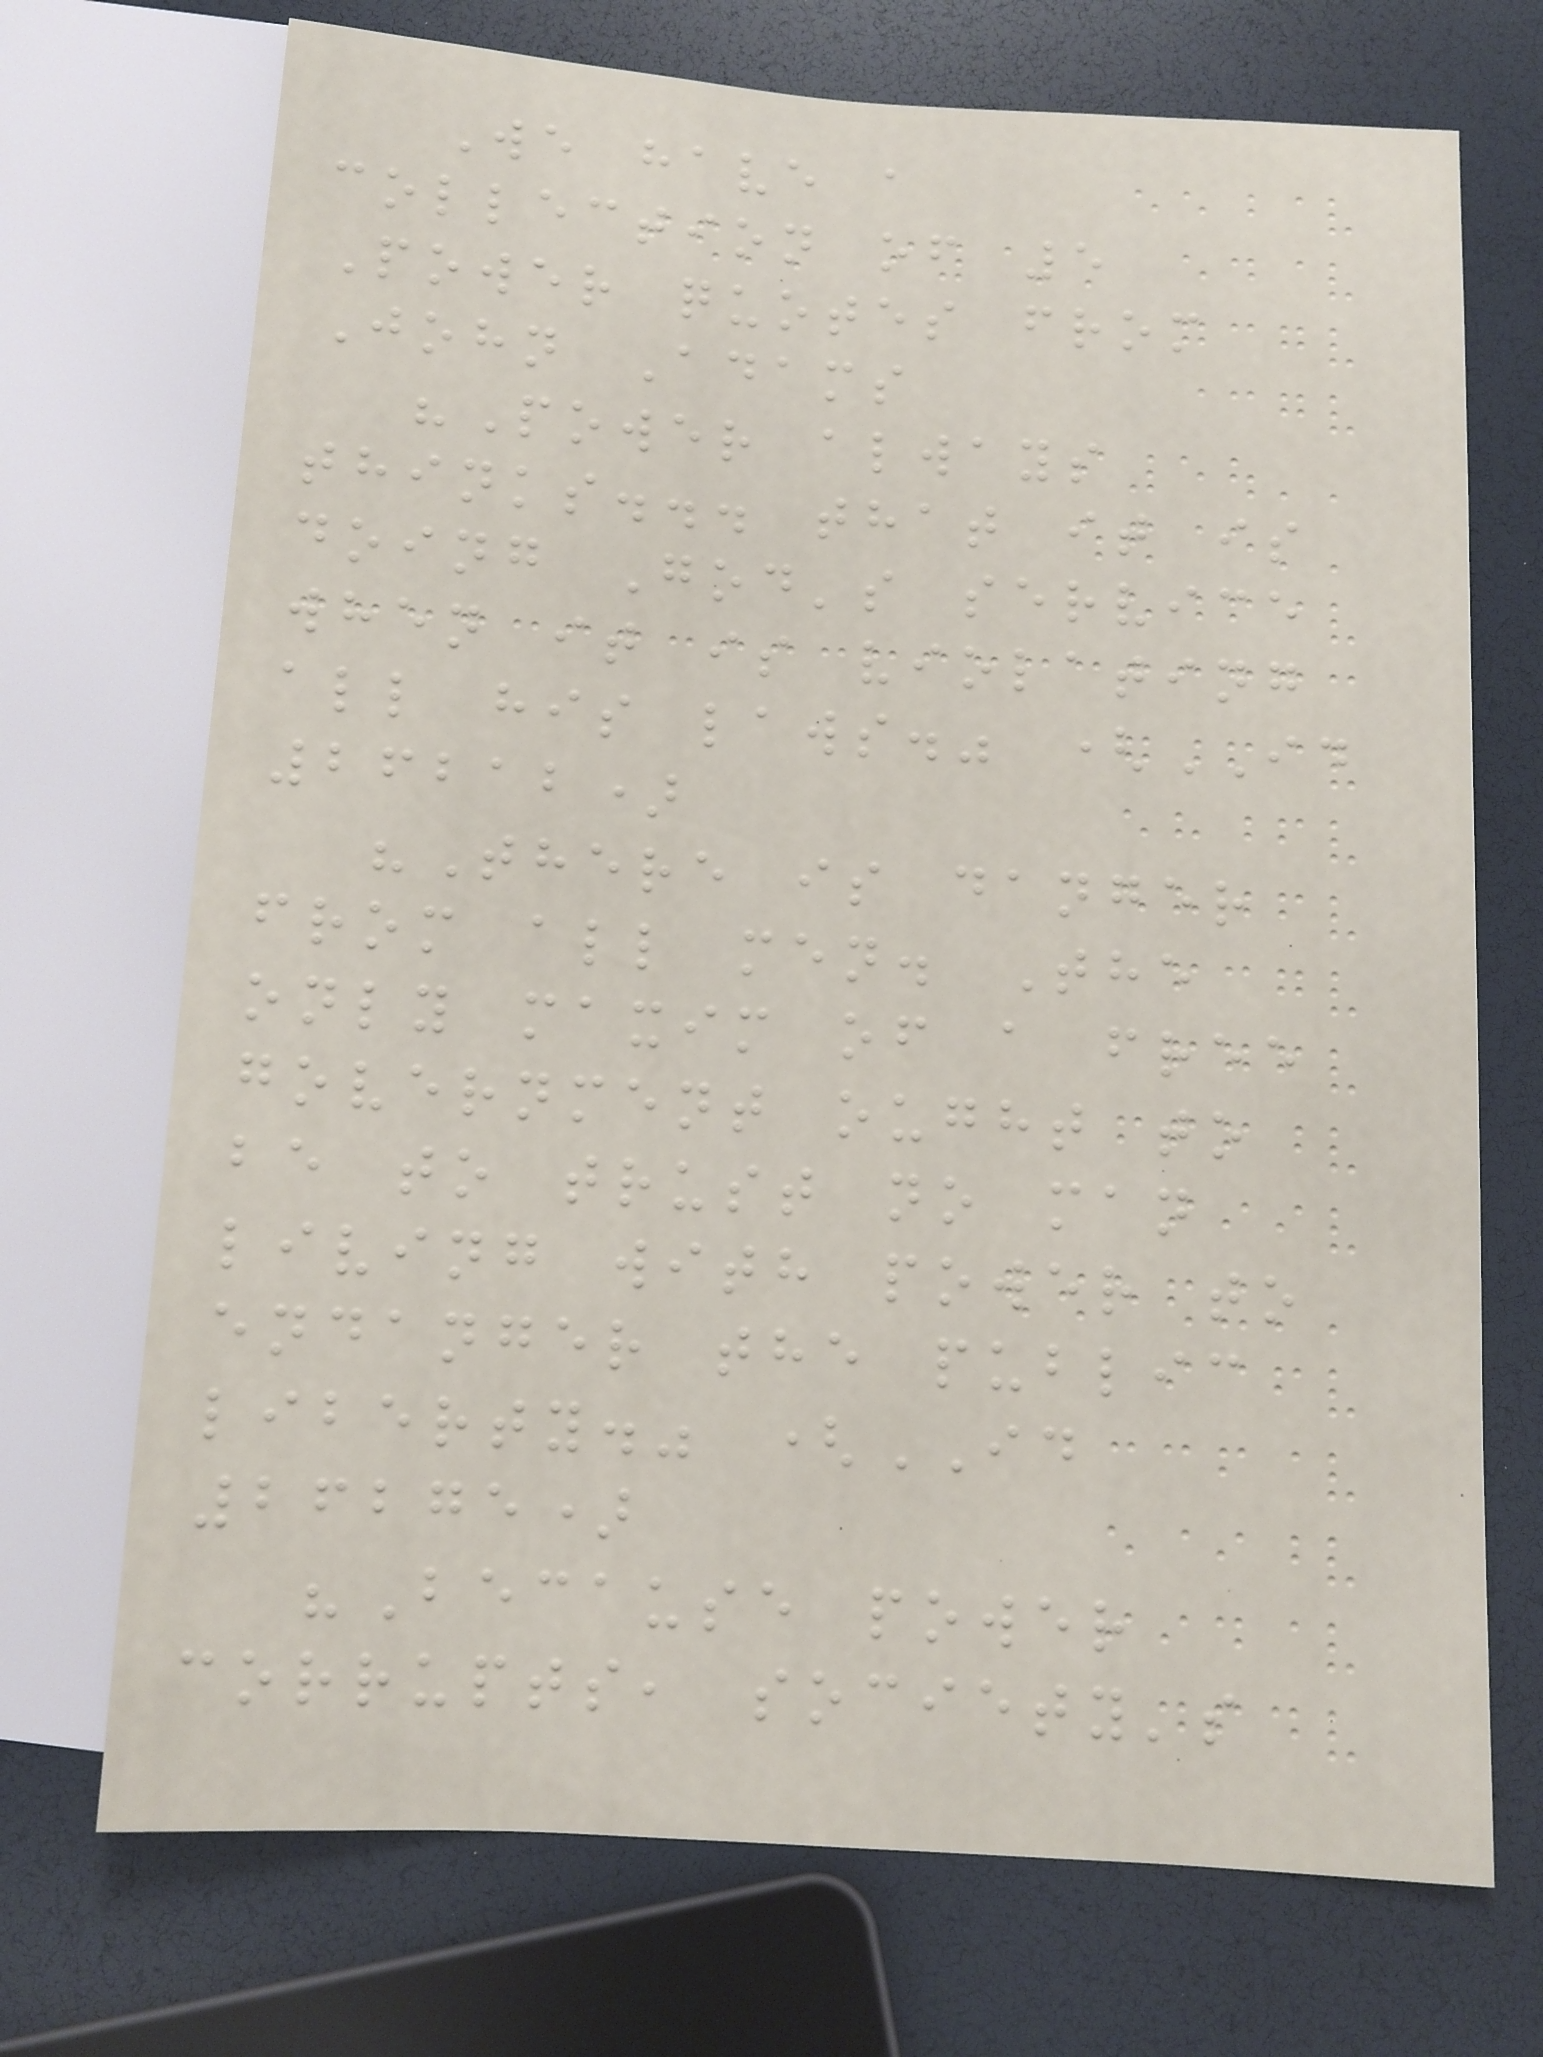We have a
collection of 5
Power quotes from
John Adams
"Power always
thinks... that it is
doing God's service
when it is violating
all his laws." (ID
26212)
"There is danger
from all men. The
only maxim of a free
government ought to
be to trust no man
living with power to
endanger the public
liberty." (ID
26275)
"Because power
corrupts, society's
